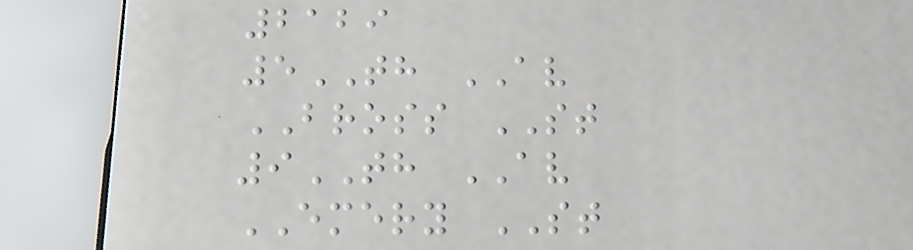2129
5TH AV
BROSS ST
9TH AV
EMERY ST
